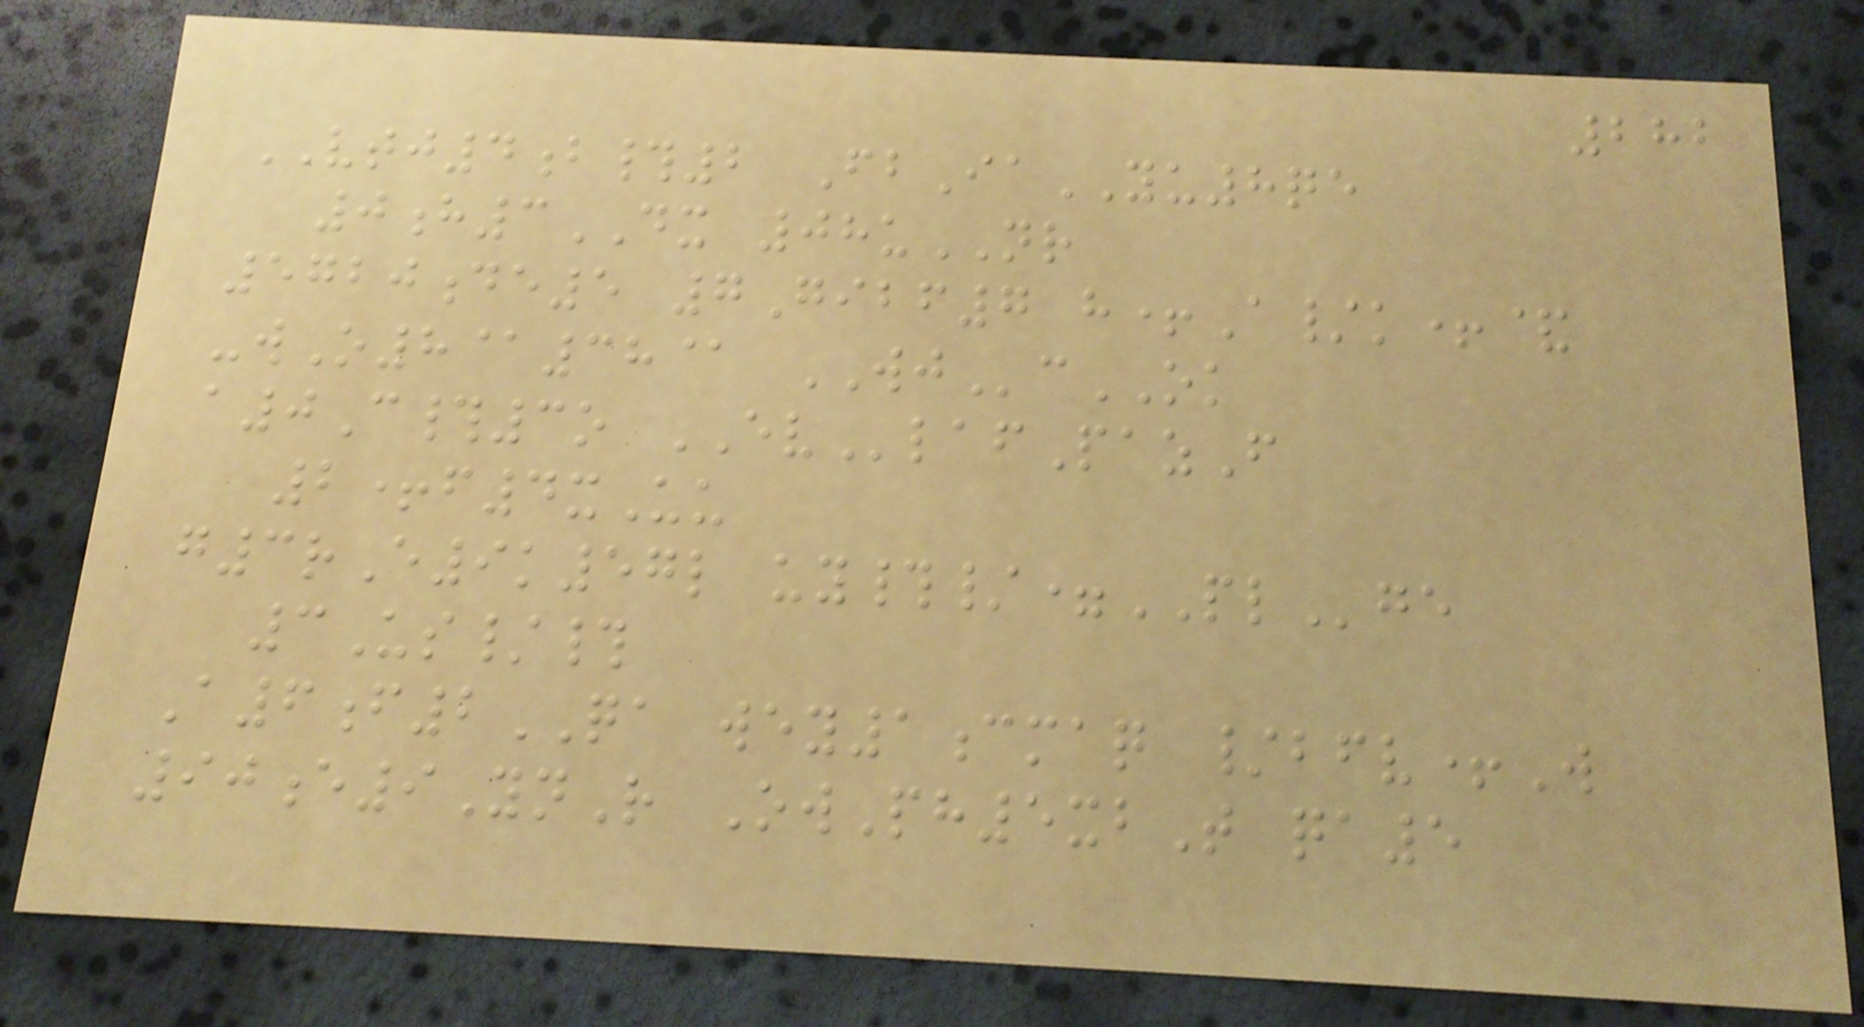282
VTJ4b#2 FbIaYU8qe
0h3DX 08uNR
5720de5 7Gibf7 h+A/k+&
-wO8@38@ WJcOK
a0C#3o EVlafPazF
2+f4xUu
g3rE9k57l uy#/=PLge
3Us/#
A6f2QA wey1cmaq /bfv+W
90e9YnR OwPh5xbT qa5
